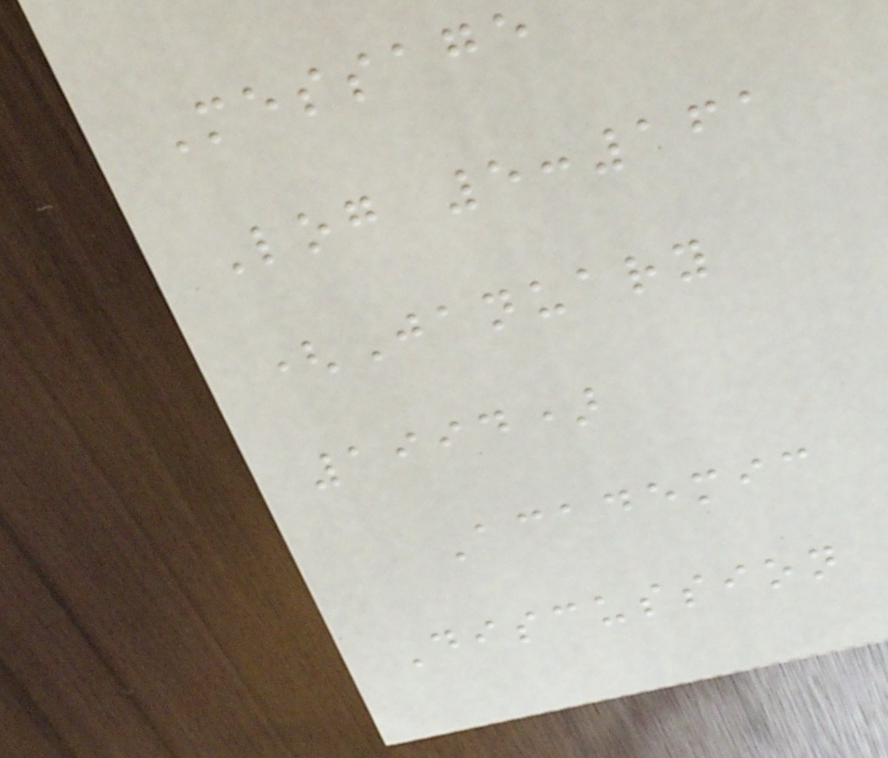Message
Log 5:161
(January
1994)
Academic
Discussion
